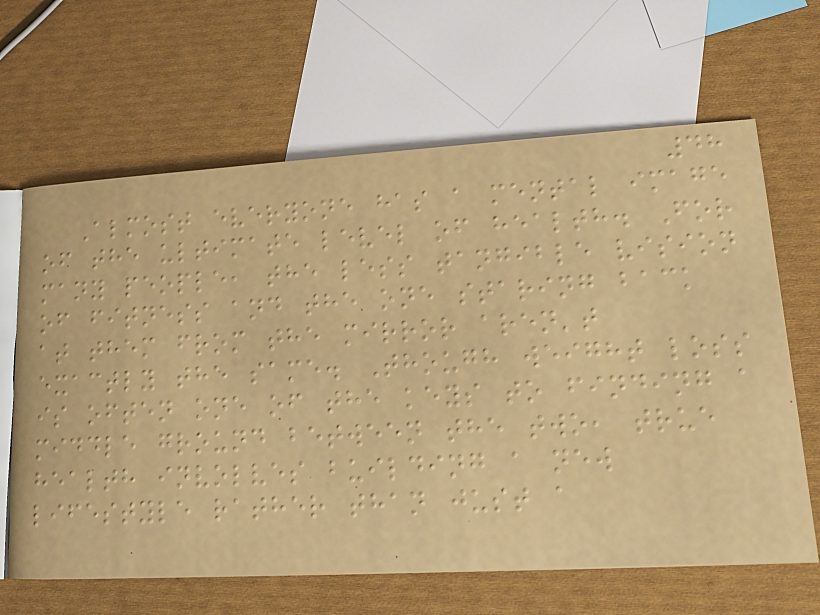48
Almost everyone has a mental image
of the ultimate level of health. For
many people, the less tangible vision
of fitness and the one staring back
at them from the mirror aren't
exactly the same. Though weight loss
is often one of the keys to finding a
middle ground between the two, true
health involves building a new
lifestyle rather than just a
